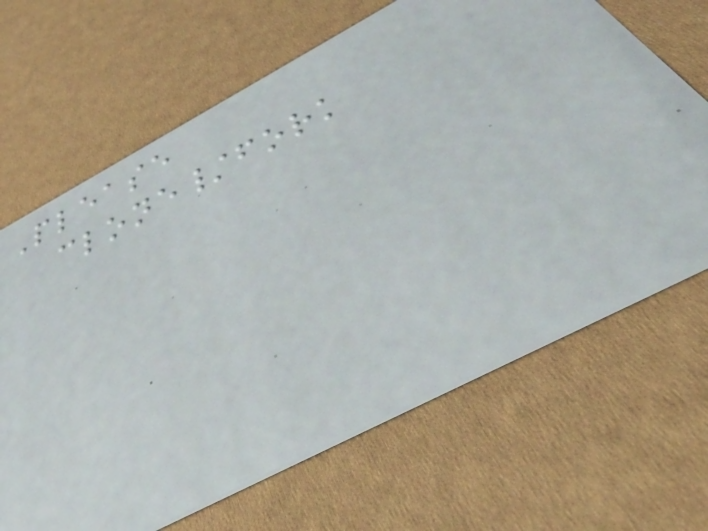Please
clone/fork
